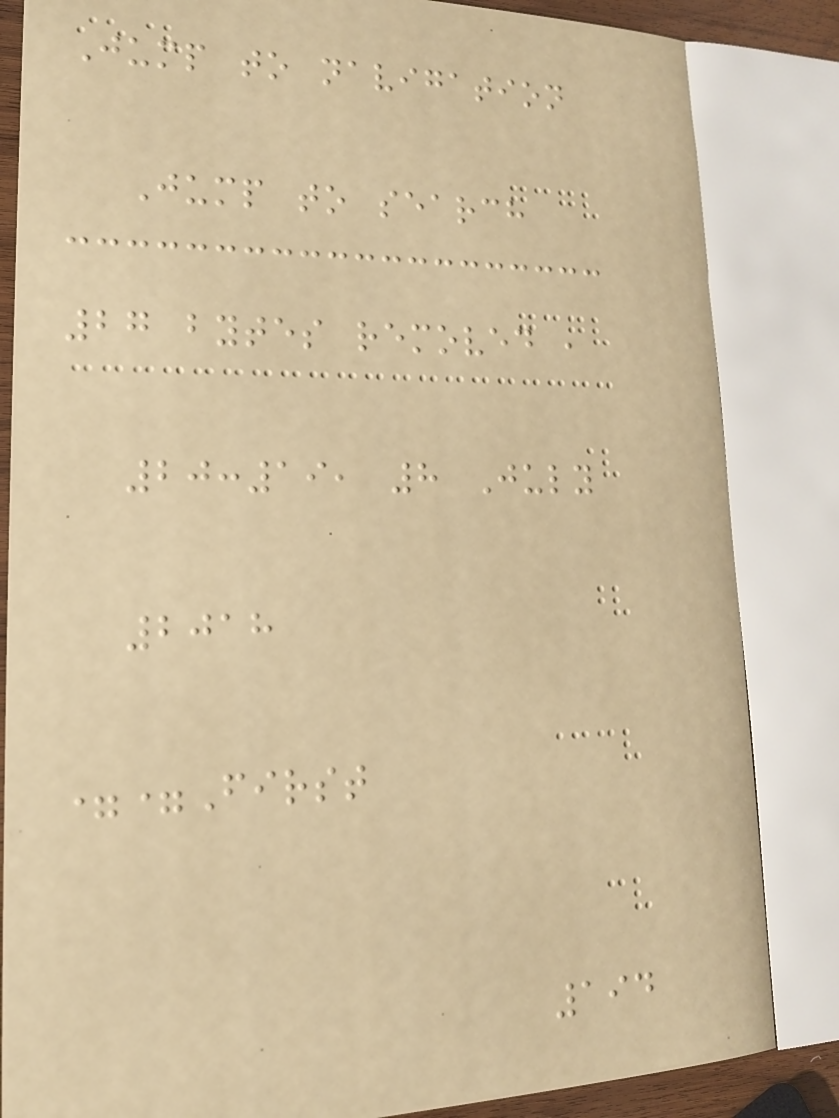Jump to navigation
Jump to search
27 bytes removed ,
20:19, 8 July
2018
==First
194
